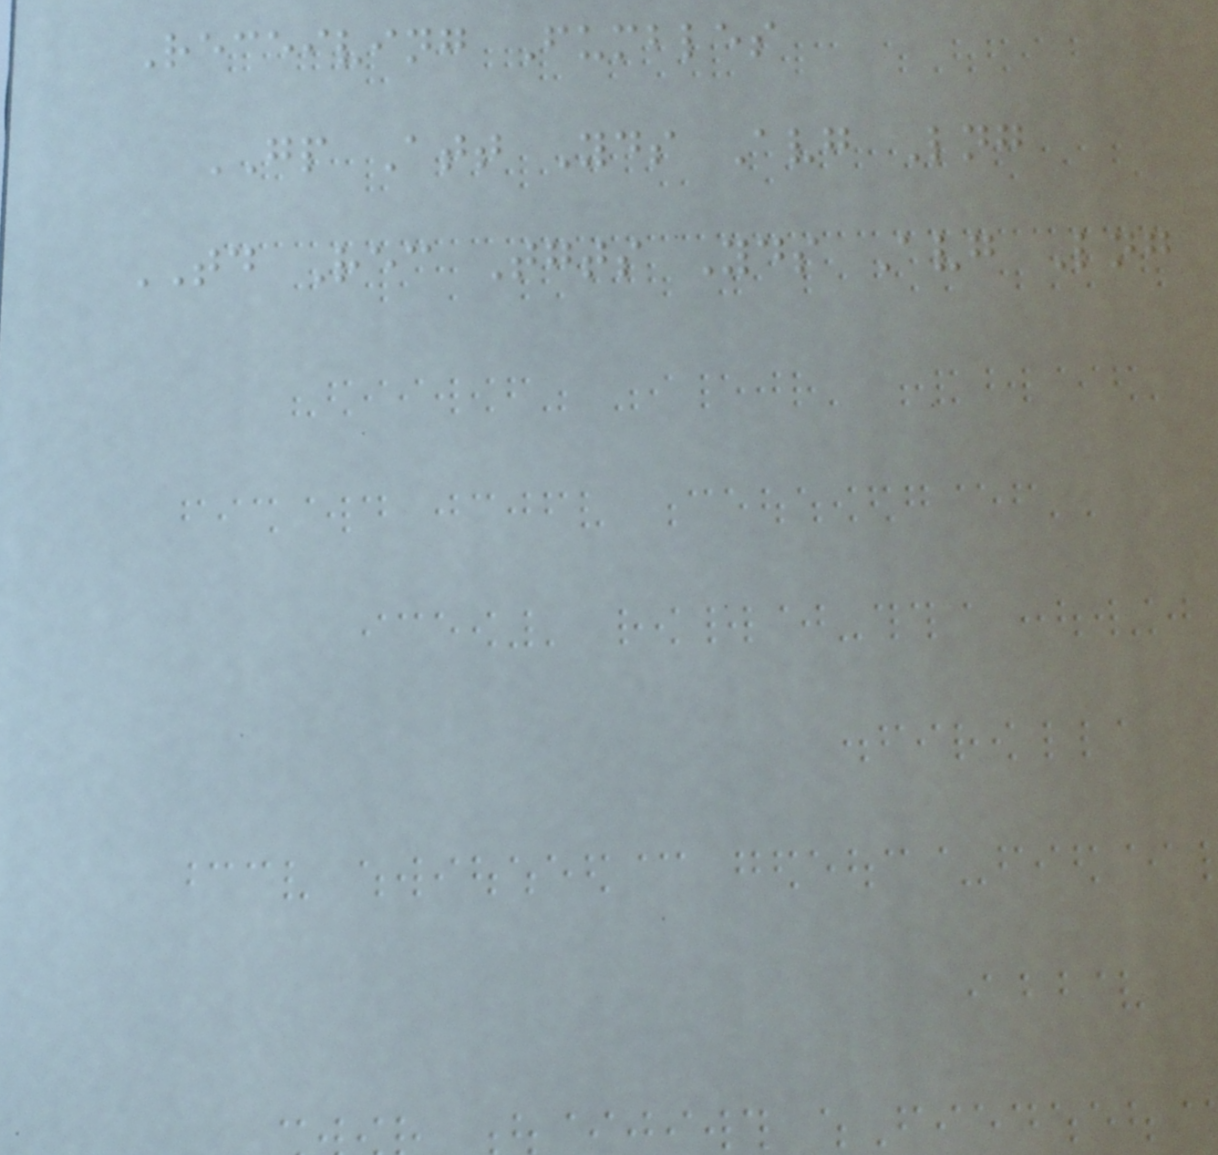Receiving Fumbles
GP Att Yds Avg Lng
TD Rec Tgts Yds Avg Lng
